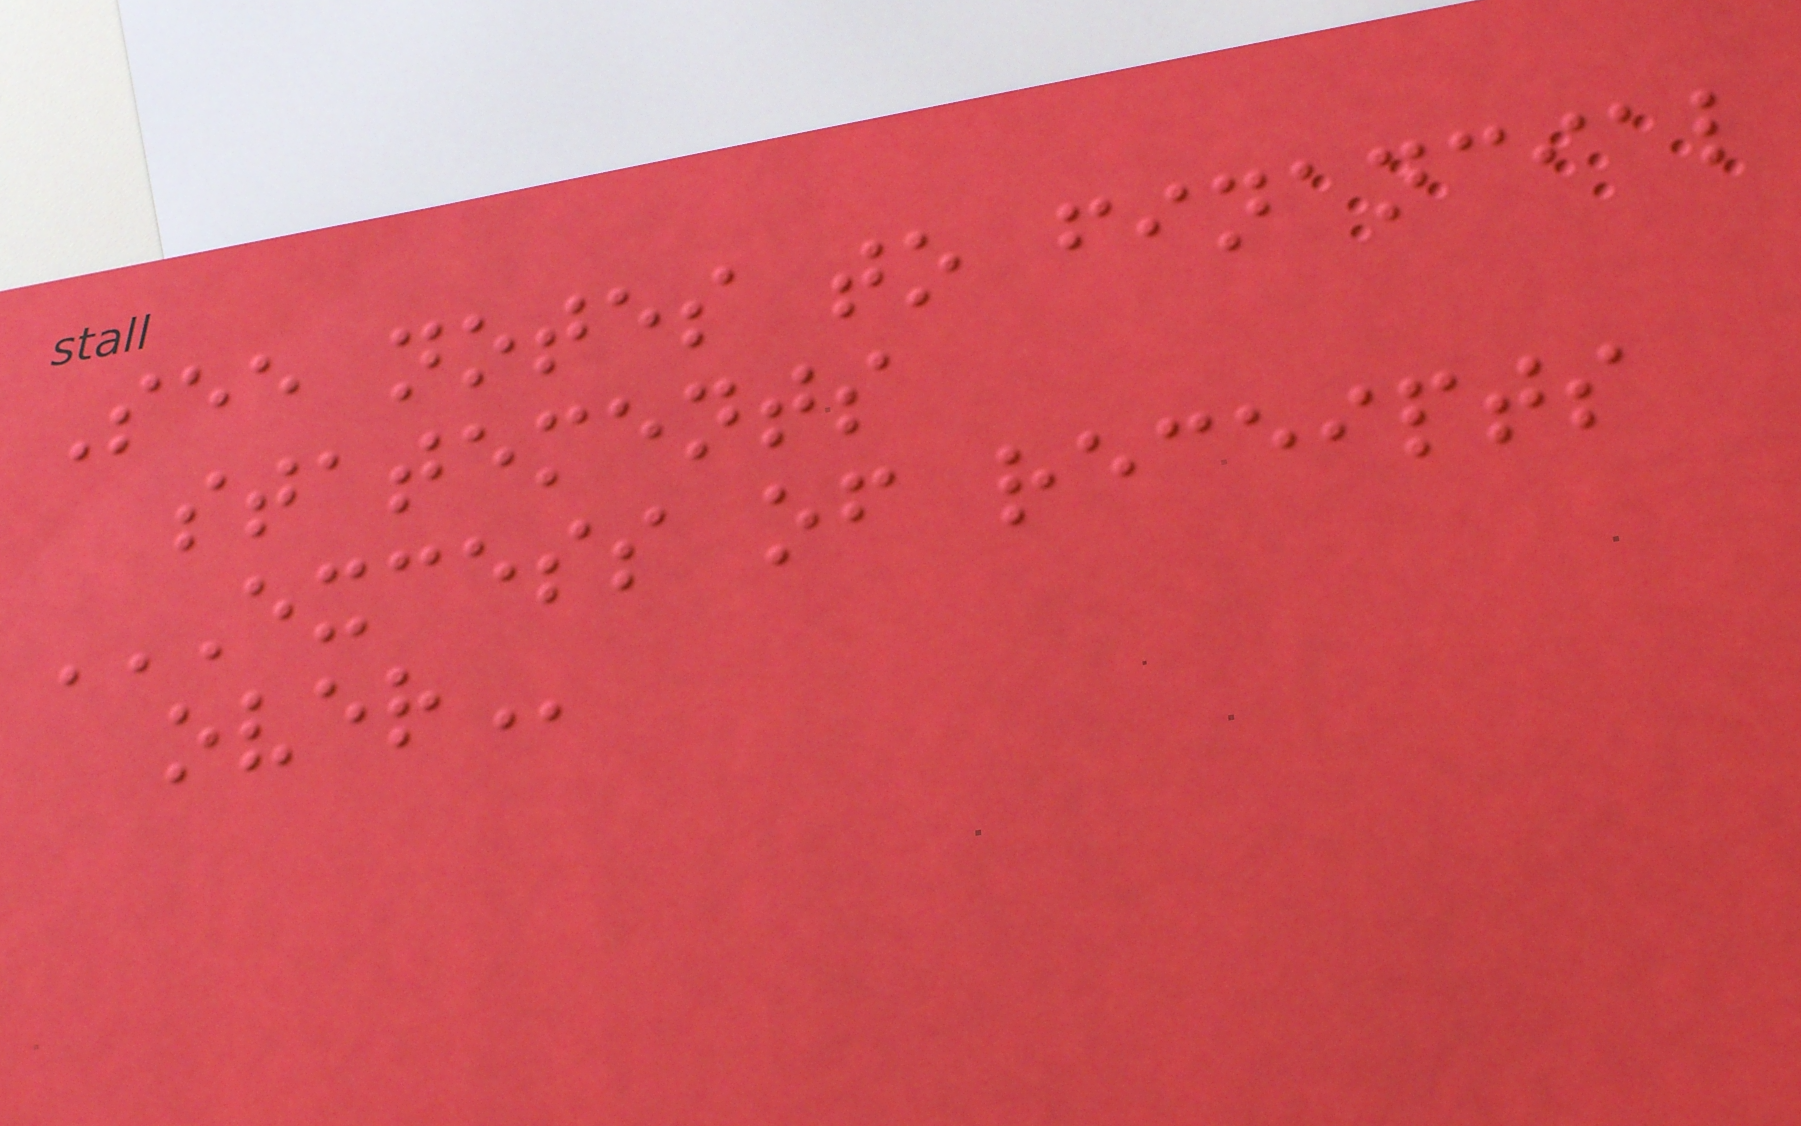See notes to financial
statements
EXCESS OF RECEIPTS
OVER
